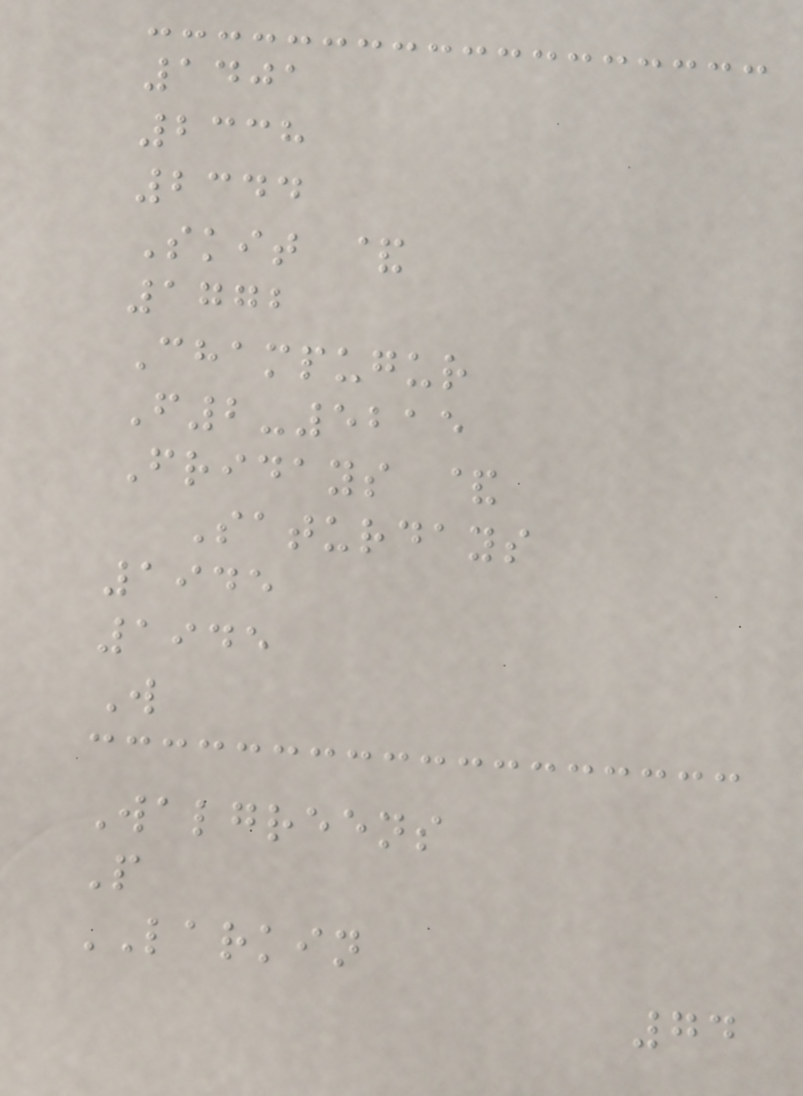1401
2338
2344
Skit &
1772
Champugur
F2-5215
Fridays &
Saturdays
1945
1945
W
Walgreens
P
LARKIN
74
